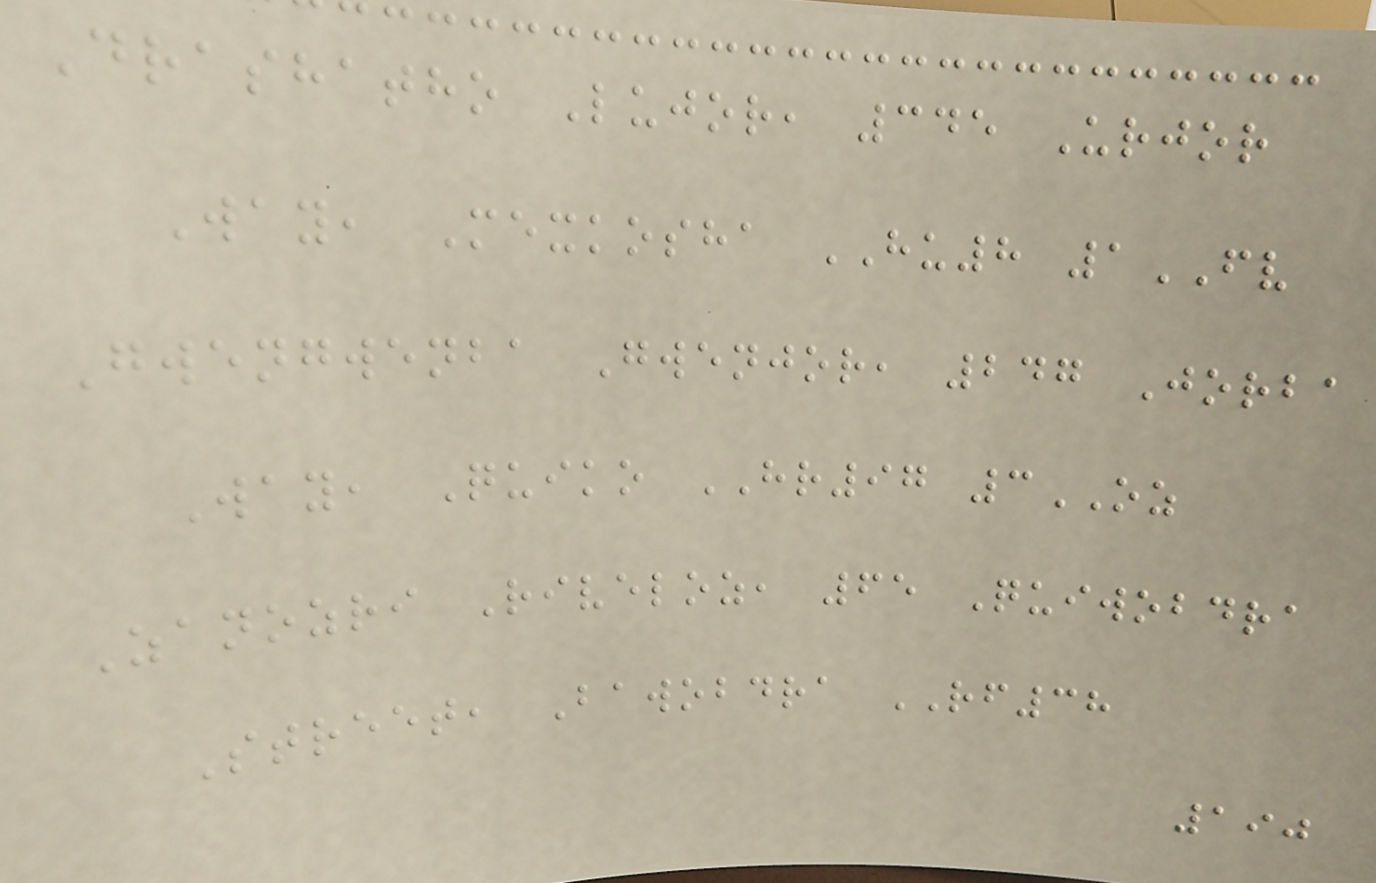Drashatho Lujor, 345 Urjor
Way, Mexkosha HU8 1FV
Gwengwenba Gwenjor, 247 Jorba
Way, Quiko HR97 3OZ
Zanozri Riveloz, 65 Quiwobdra
Street, Bawobdra RF38
190
